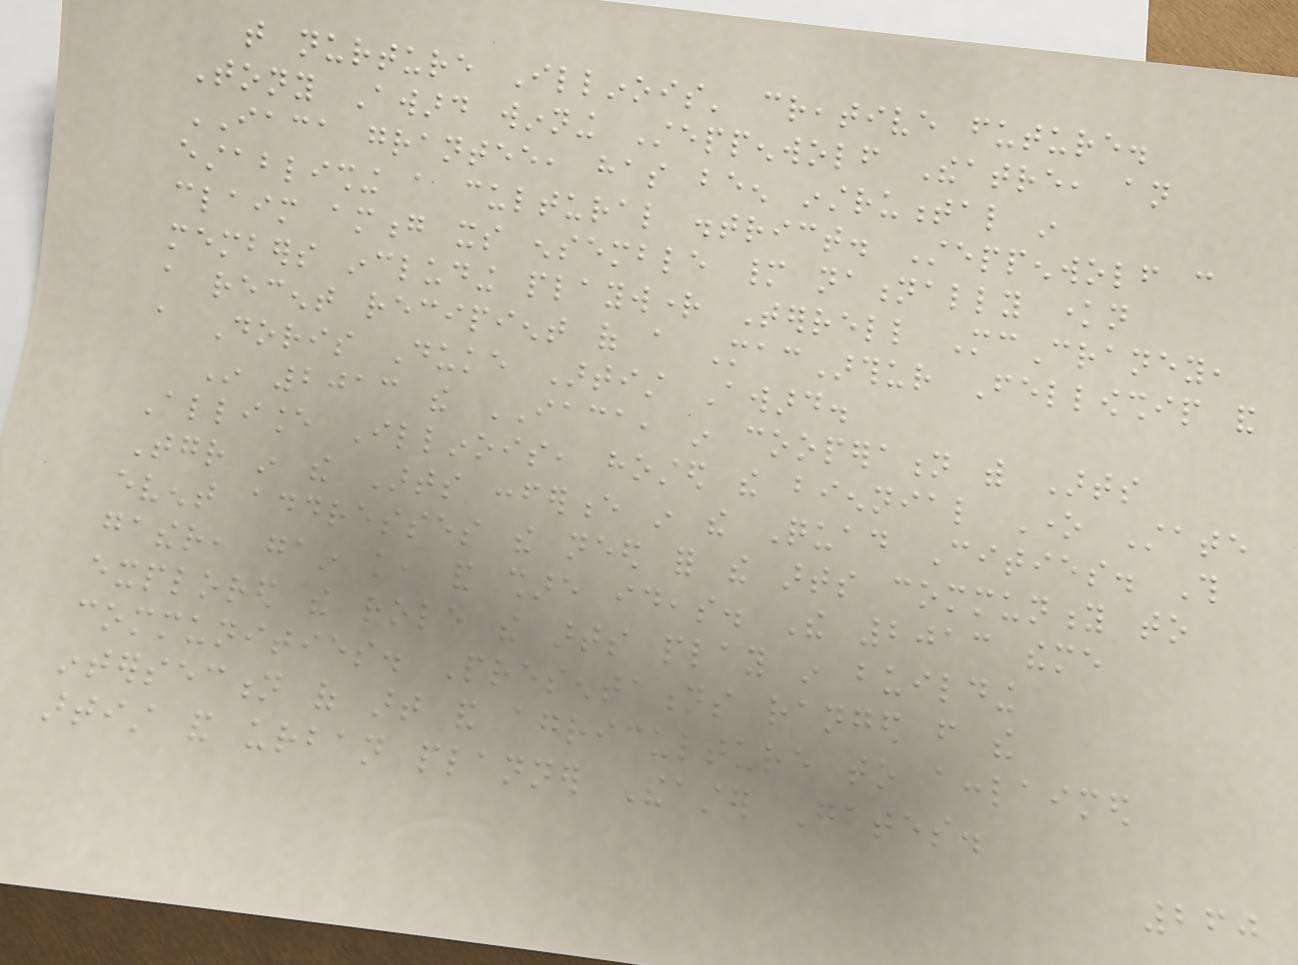that nurture Illinois' creative future.
Tony Award winning Steppenwolf Theatre, an
IACA grantee, has been instrumental in
establishing a cultural district. Steppenwolf can
claim among its ensemble many nationally known
members including playwright Terrell McCraney,
a recent recipient of a MacArthur Fellowship and
a Doris Duke Artist Award.
In 2013 the IACA, in cooperation with Arts
Alliance Illinois, hosted the biennial One State
Together in the Arts conference in the Quad Cities. This
event addresses the need for the arts community to
gather, gain knowledge, and share ideas. The 2013 theme
explored the role the arts play in building
communities. Presentations ranged from the
intersection of art and agriculture to acclaimed
artist and urban planner Theaster Gates.
260
